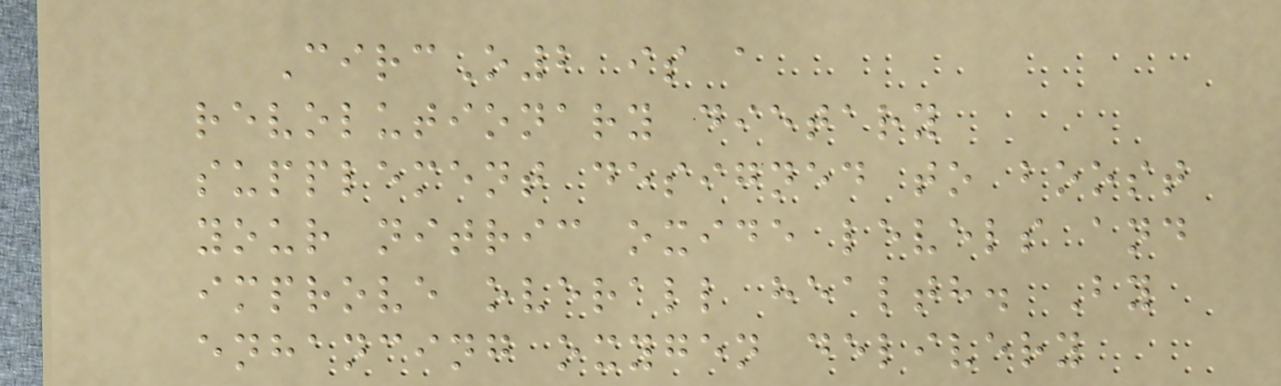CircO2 is a
revolutionary dietary
supplement designed to boost
your nitric oxide levels and
improve overall health. By
enhancing oxygen delivery
